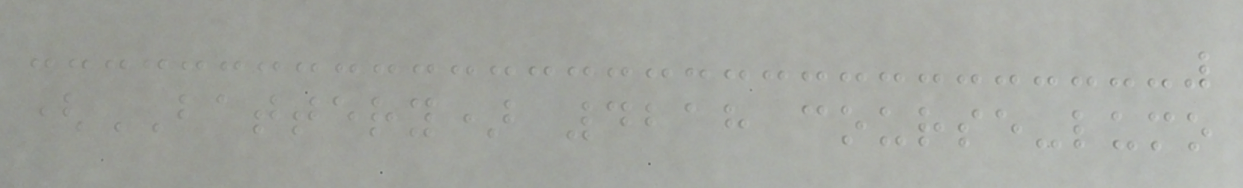(BATTERY) 4218 course-lumo
